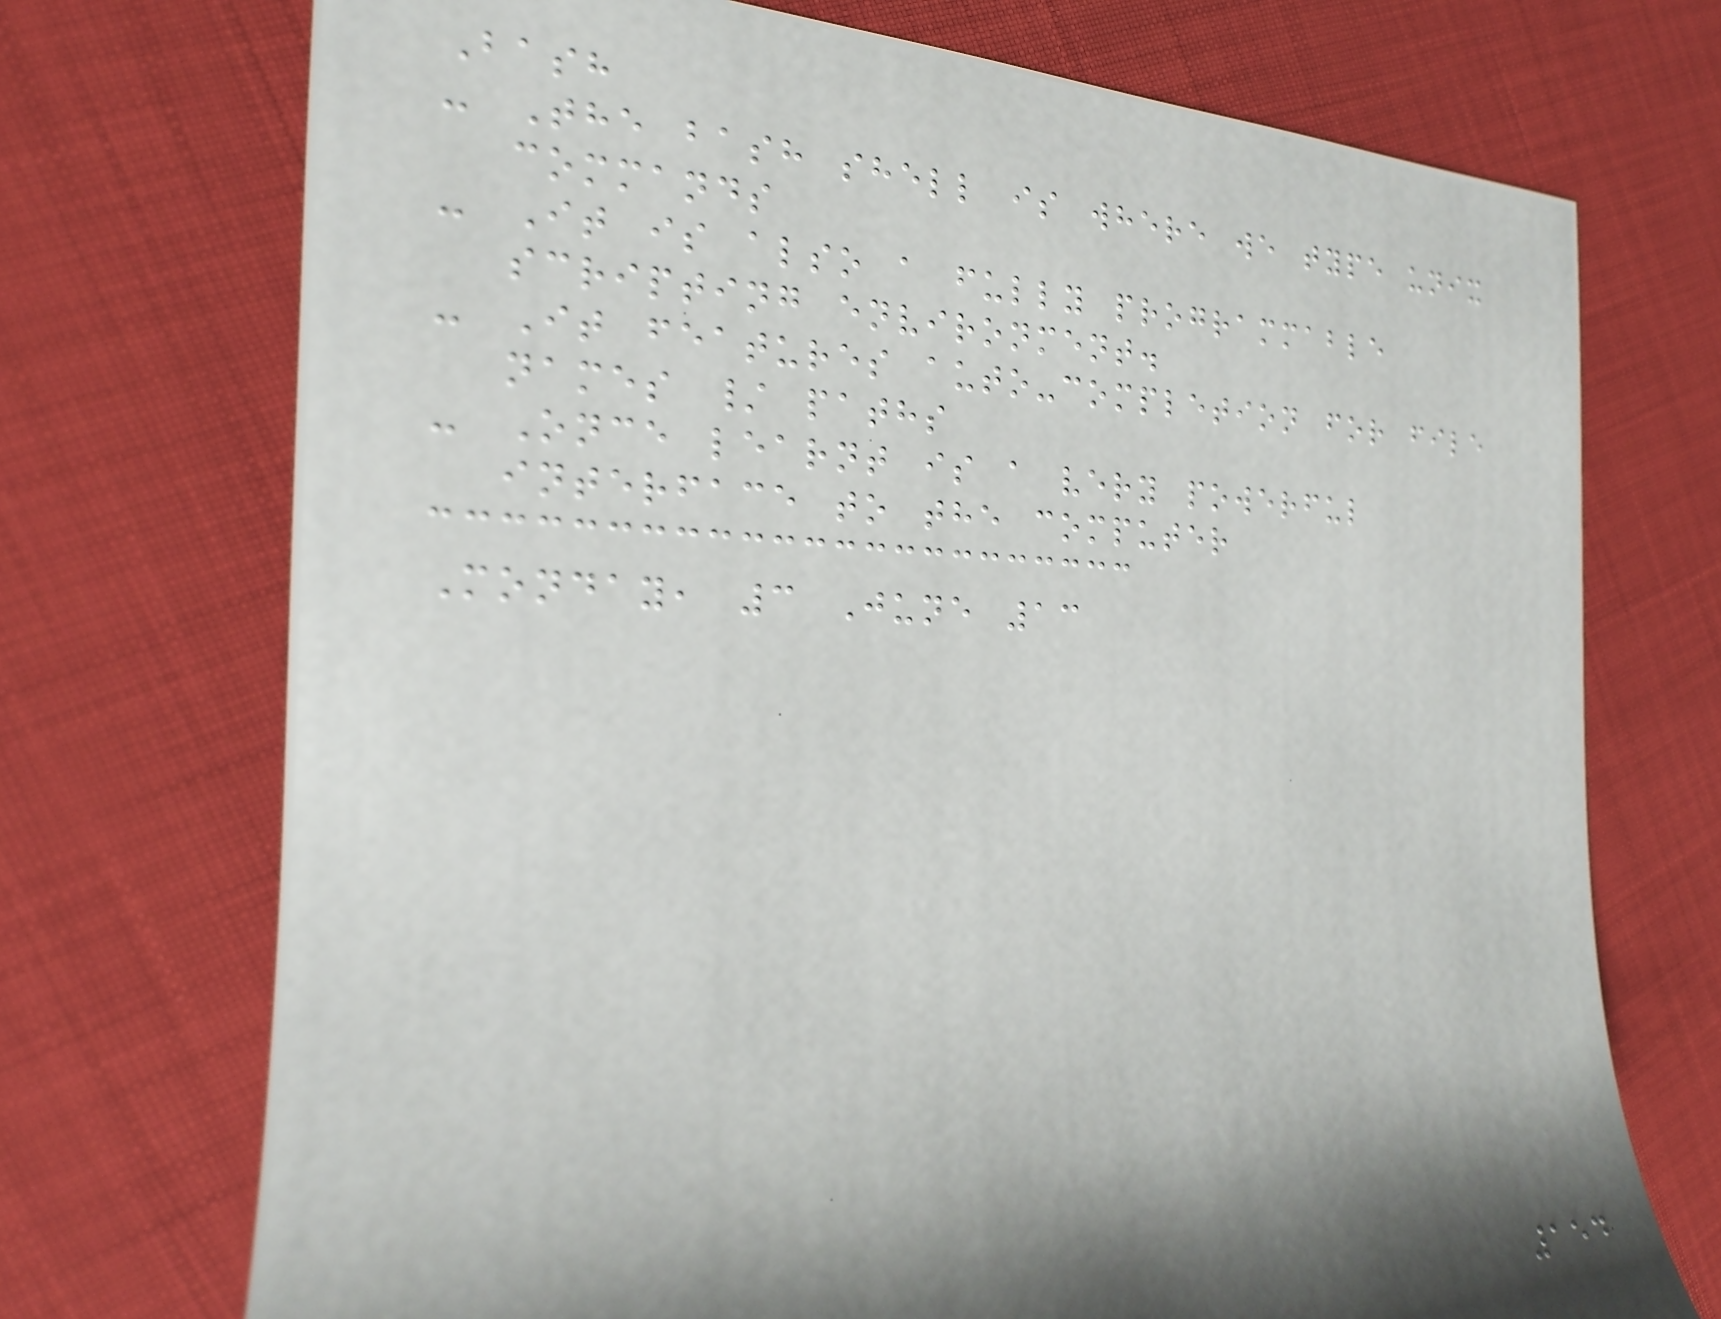Bash
- The bash shell is where we type unix
commands
- It is also a fully programmable
scripting environment.
- It features auto-completion for file
names / paths
- Once learnt is a very powerful
interface to the computer
Monday, 3 June 13
154
